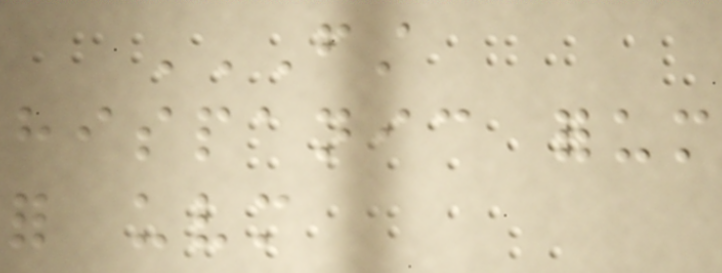FIRST
HISPANIC FORUM
FOR UVM
